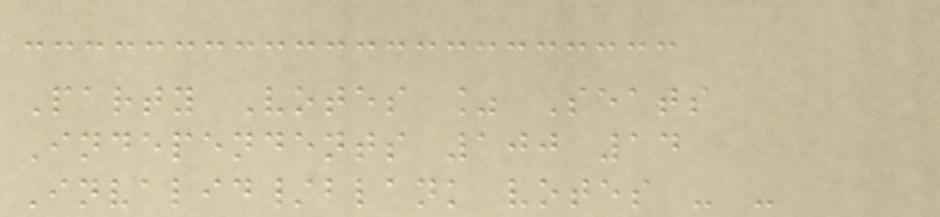Party Votes % Seats
Independents 100 14
Invalid/blank votes - -
